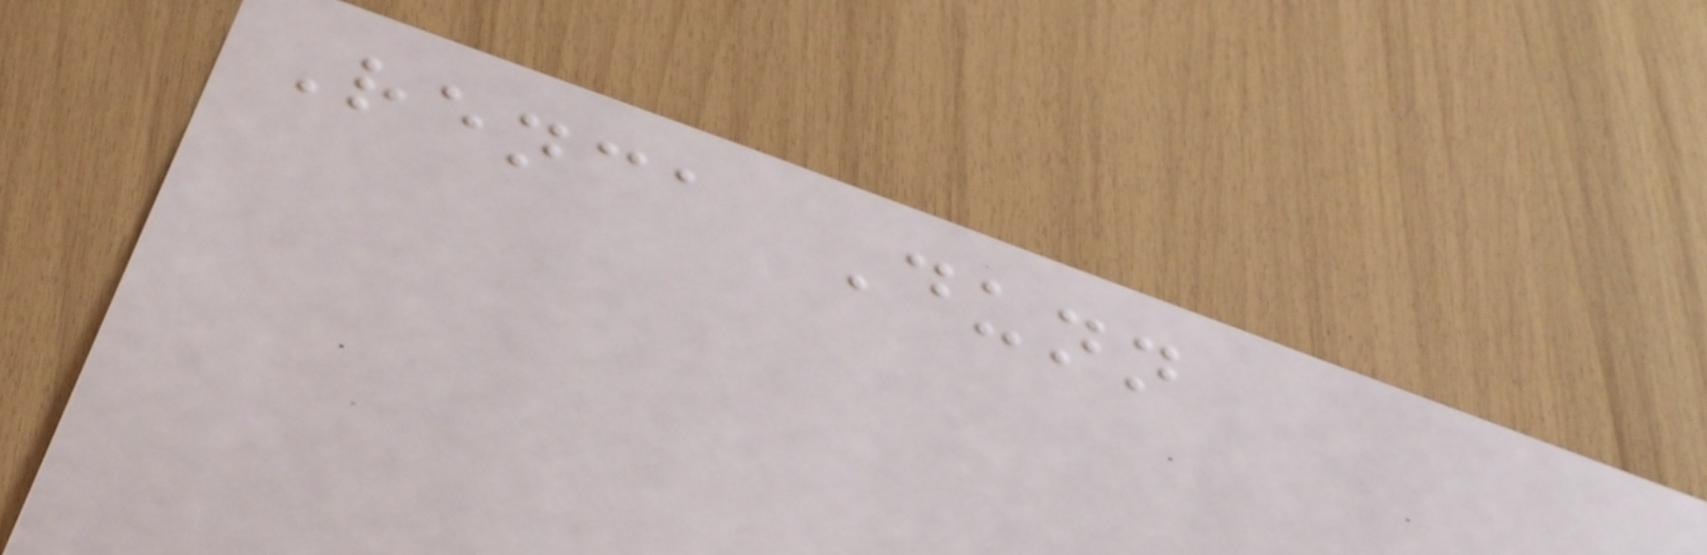Renca Dunn
